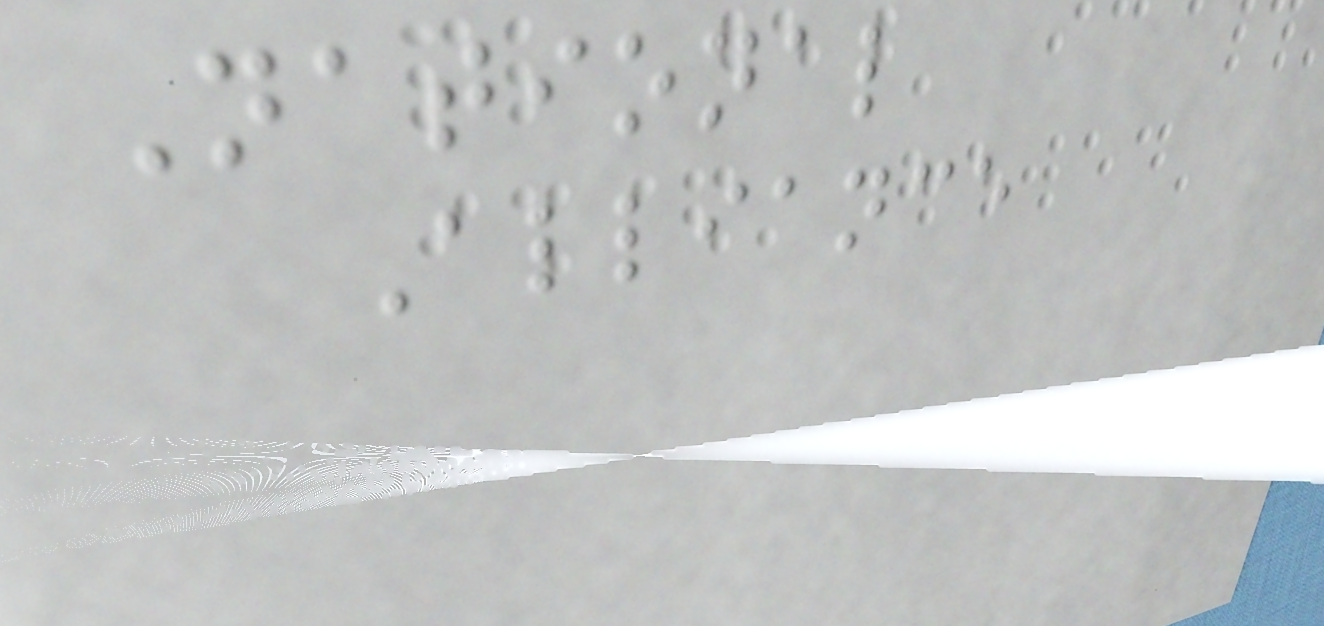National
Alliance
